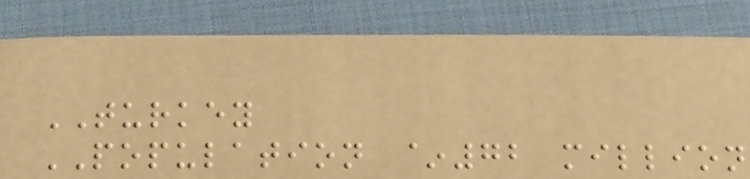TURKEY
POPULATION ~72 million
